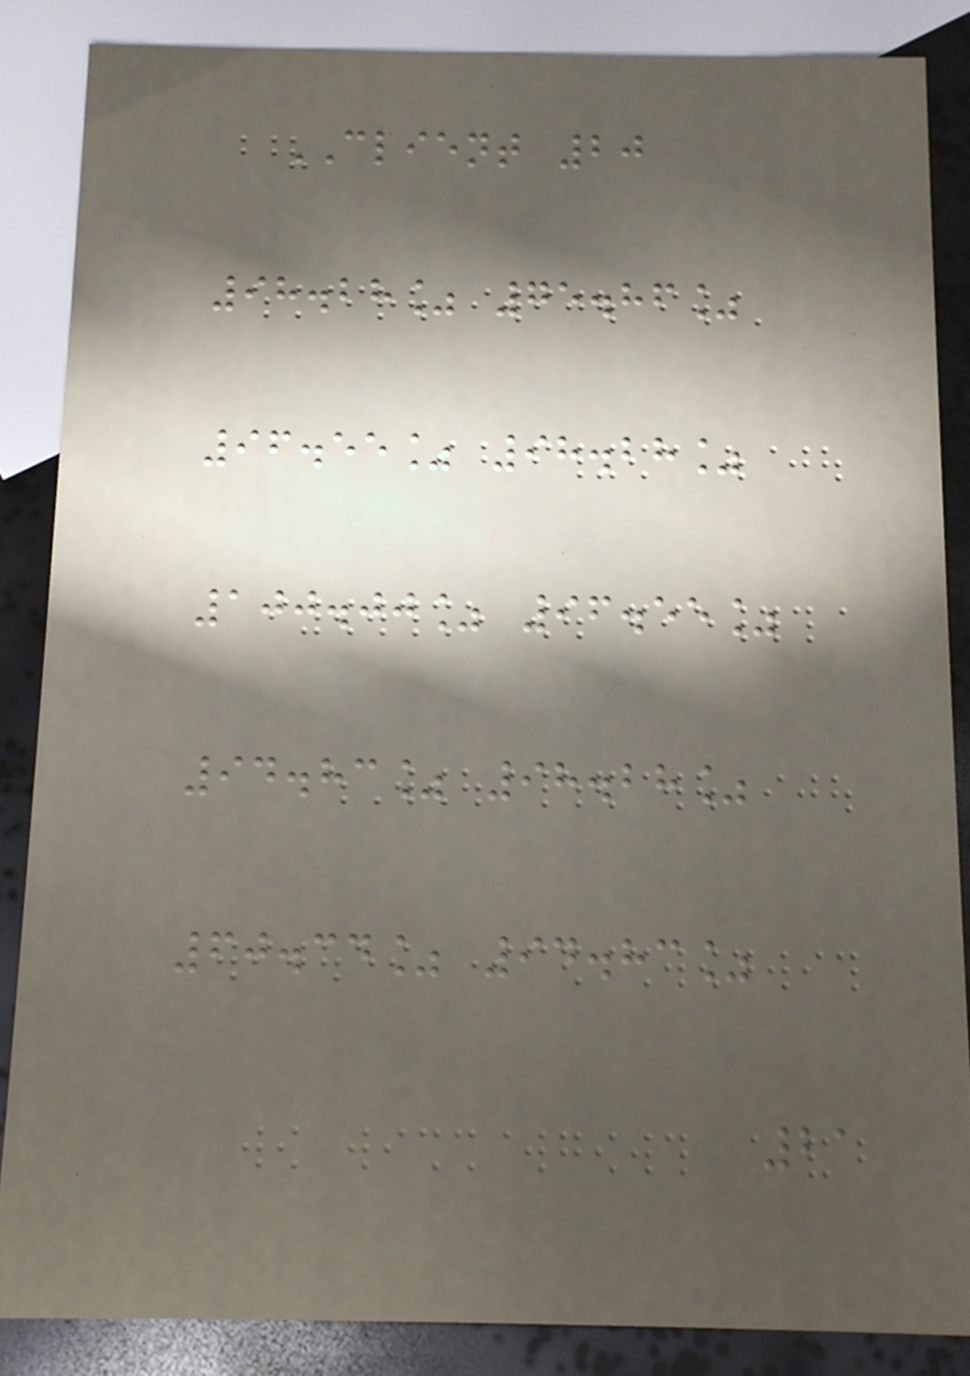CLIENT 20
98.28% 75.86%
96.55% 98.28%
100.00% 96.55%
94.83% 98.28%
60.34% 94.83%
21
